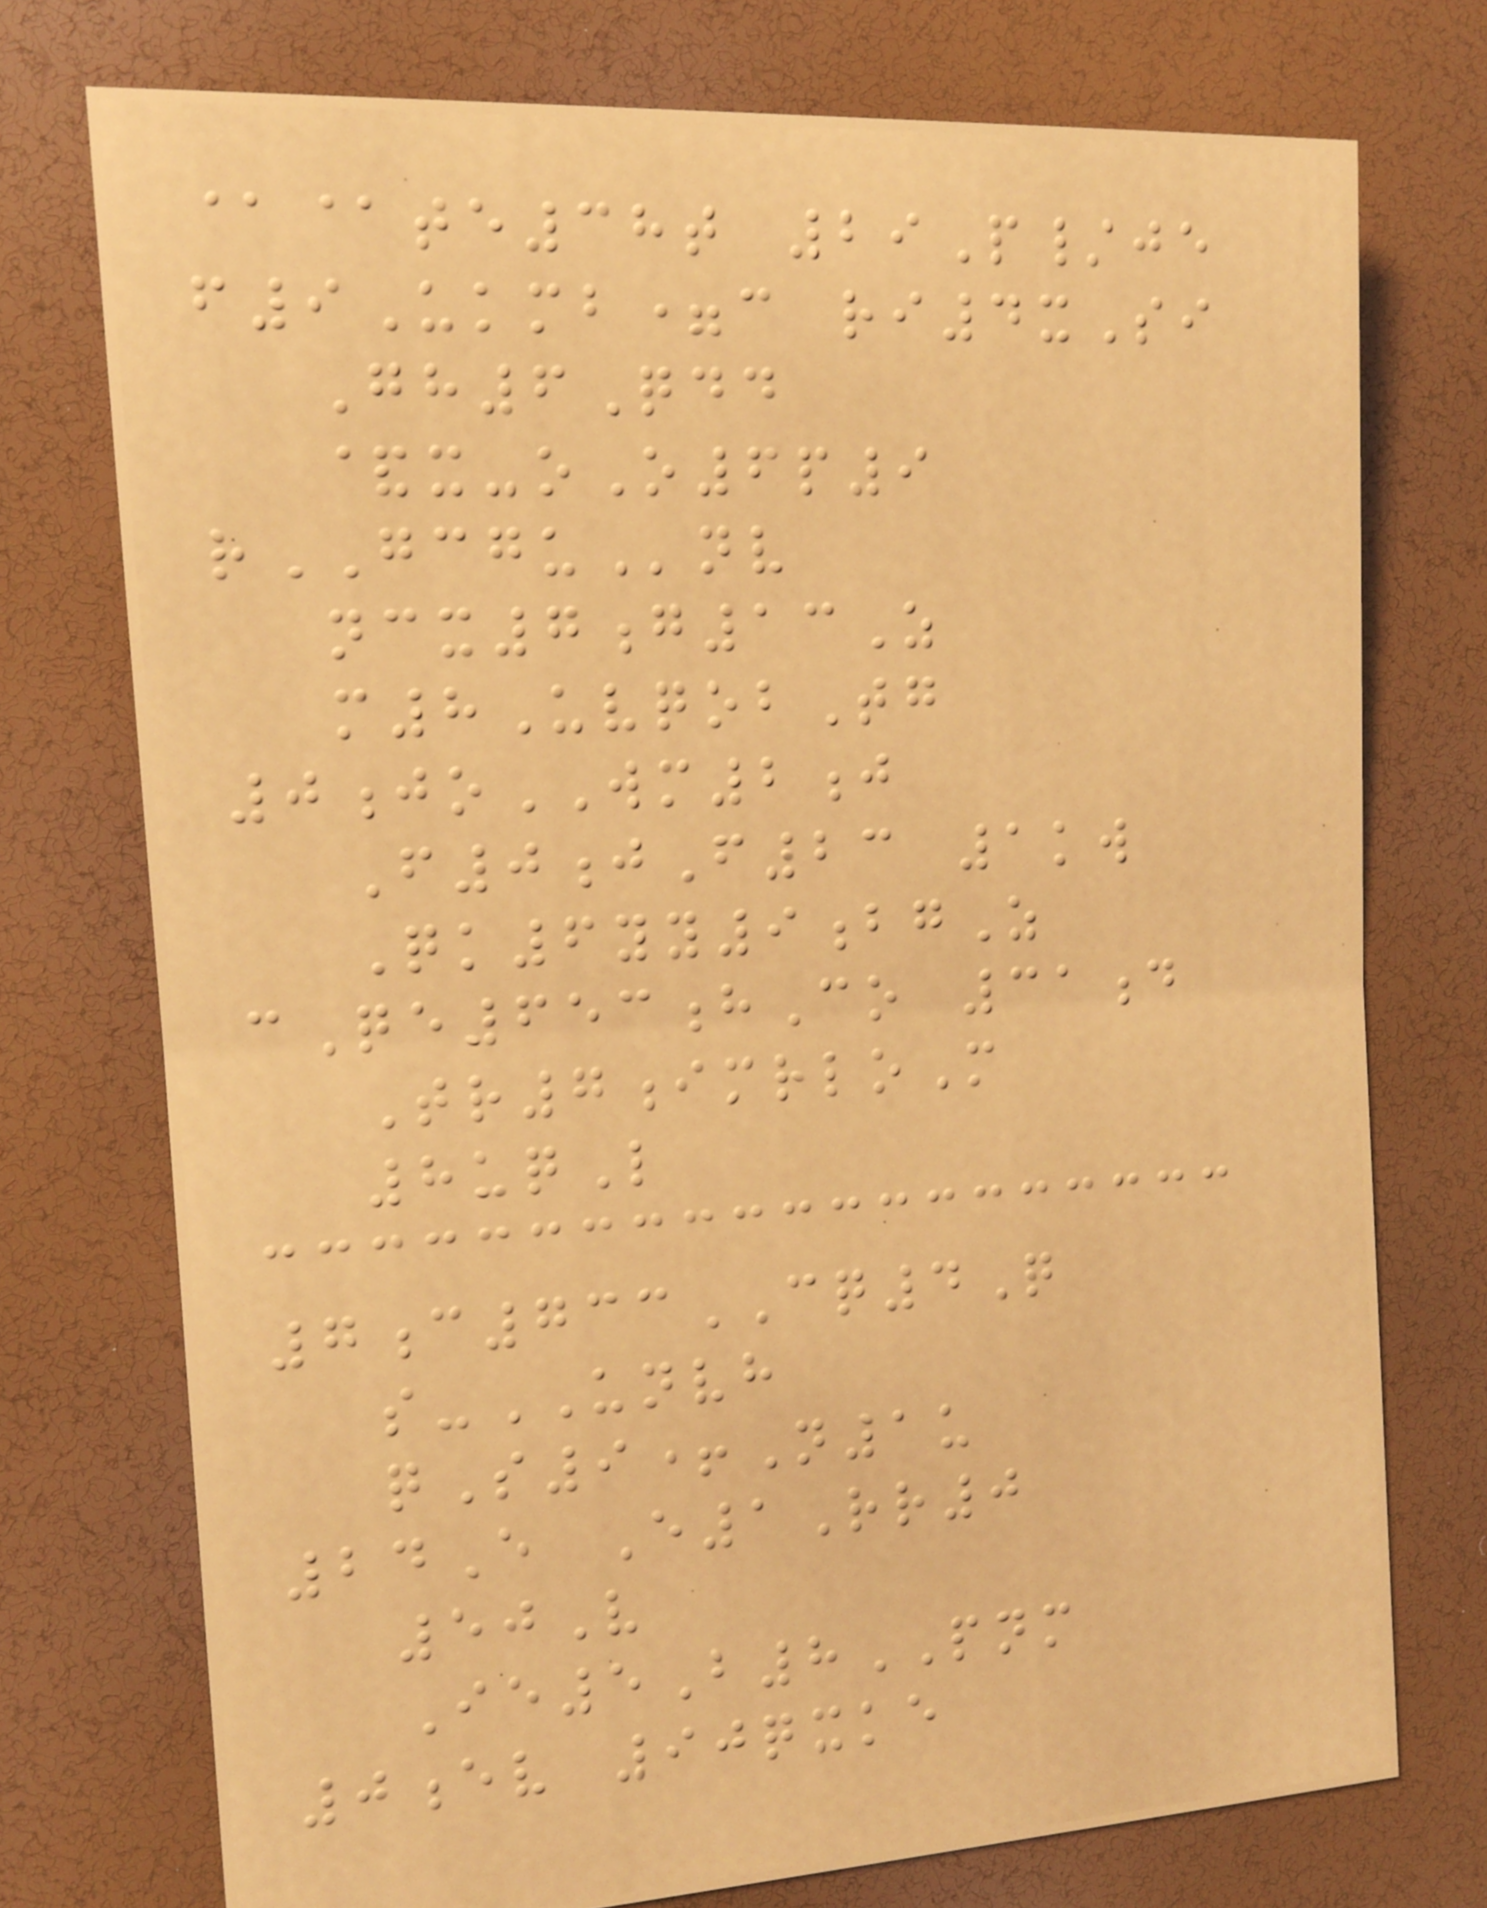@@te38t 29P/je
f9Ukmb=c ri4xSi
Gh6Qdd
&x-oO6p9
rGCGUnv
ncx7g13Z
m8UvqobTg
0joWM2j
F0jF23 1kw
Qk6yy9bgZ
cQe653hCo 31d
Tr7imrloM
8uqL
7c733CQ4Q
s-UNVH
qS9+N1u
24E E1Rr0
50V
Ie5B8PNM
0ev 90qxke
